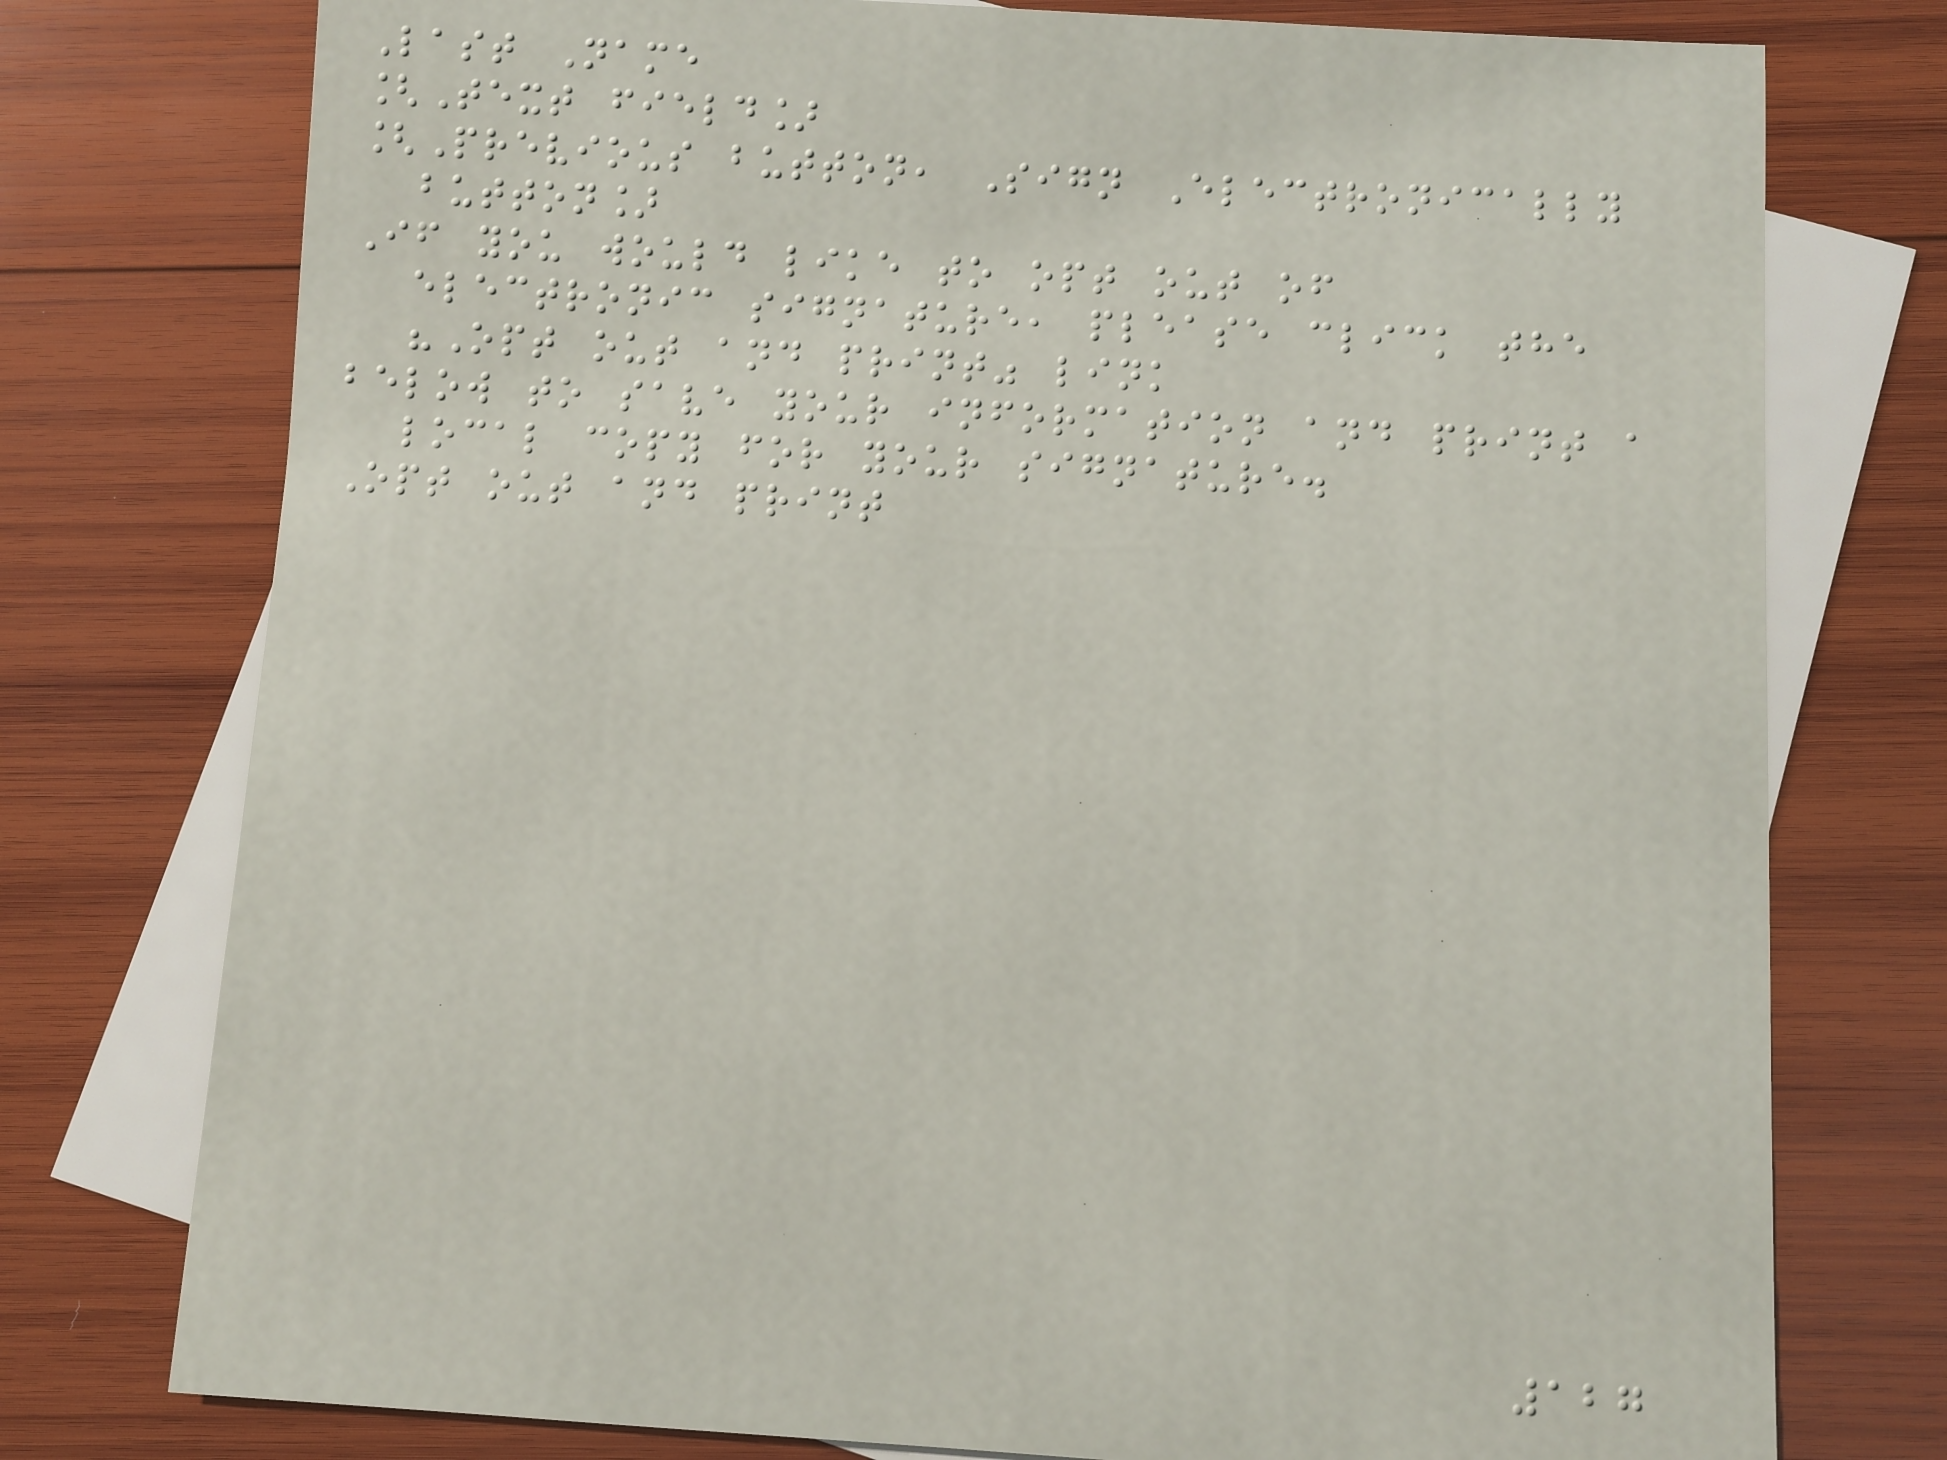Last Name
[Text field]
[Previous button, Sign Electronically
button]
If you would like to opt out of
electronic signature, please click the
"Opt out and print" link
below to save your information and print a
local copy for your signature.
Opt out and print
127
